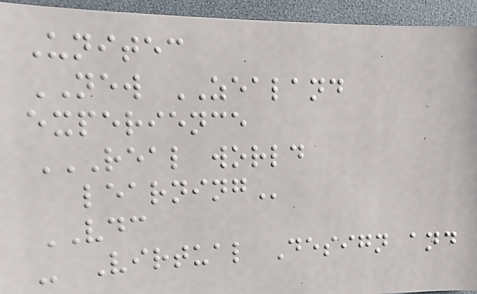Unitec
NEW ZEALAND
experience
REAL WORLD
LEARNING
VDC
- Virtual Design and
